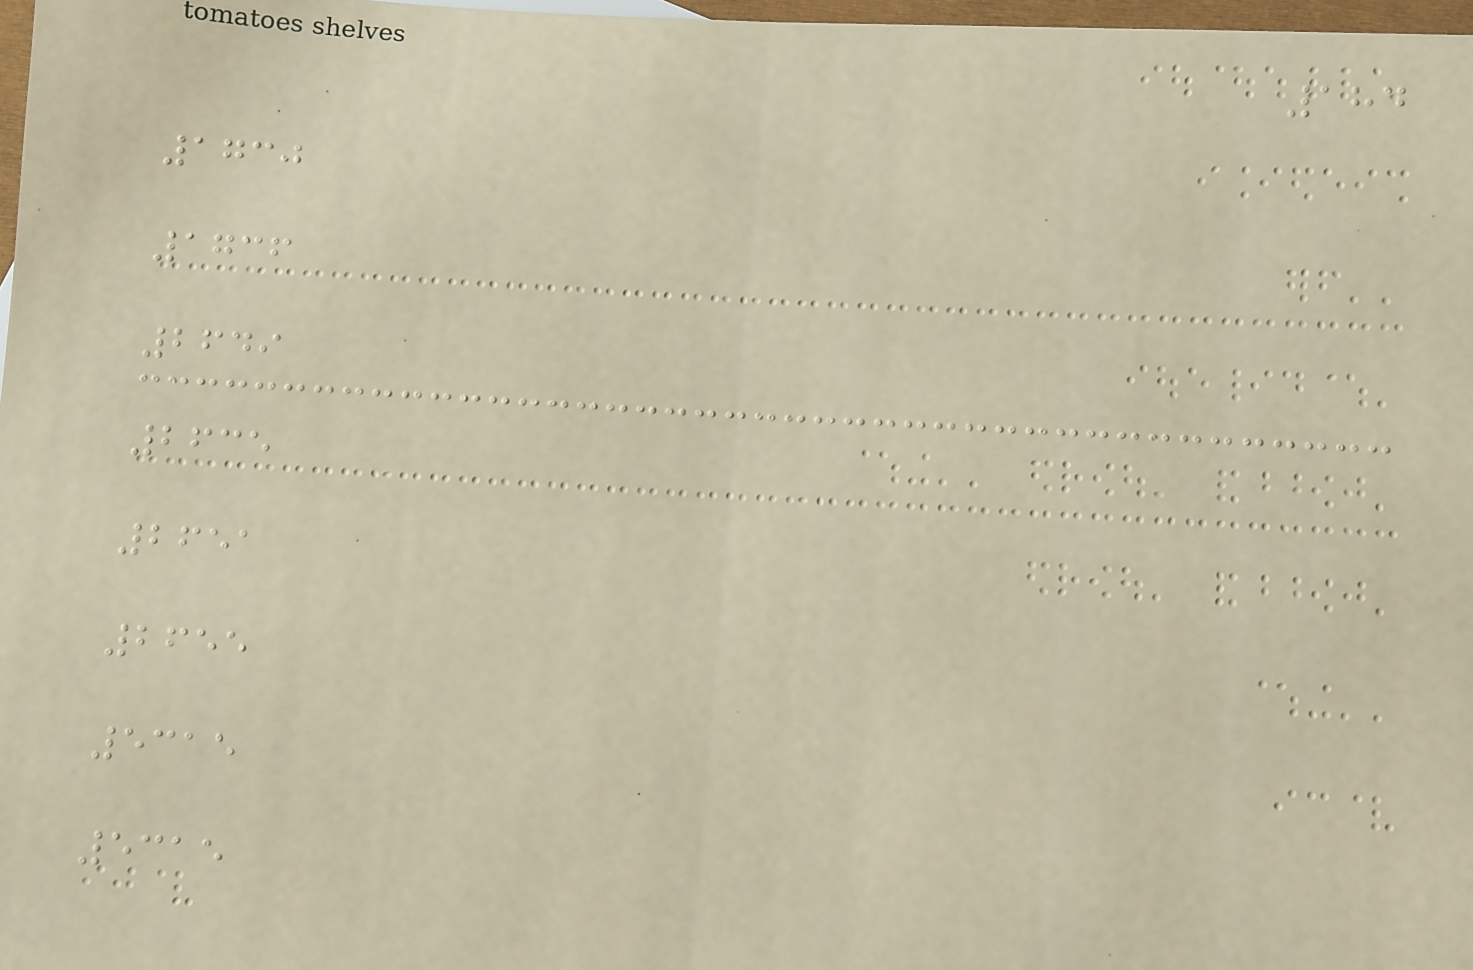184
1730
1736
2649
2635
2651
2655
5315
5315
